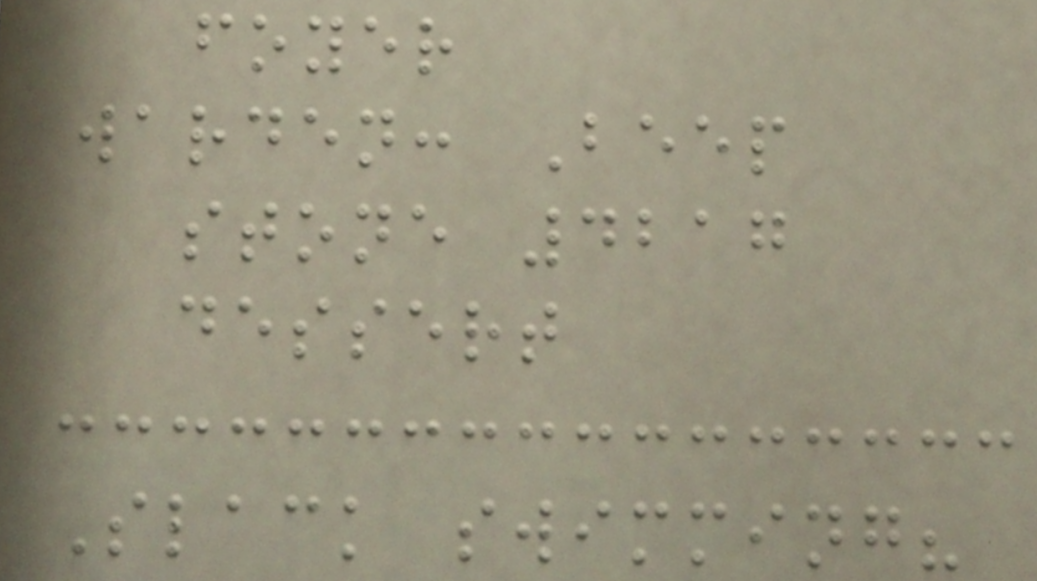foyer
warden: Beep
stone 4217
dessert
Slack swimming?
